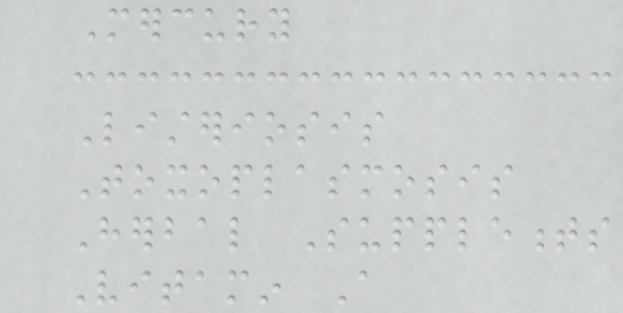Mercury
Listeriosis
Toxoplasmosis
Herbal Supplements
Vitamin A
